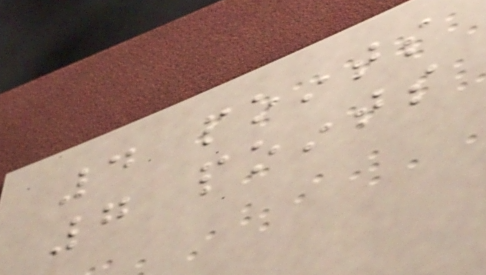4 points
7 points
